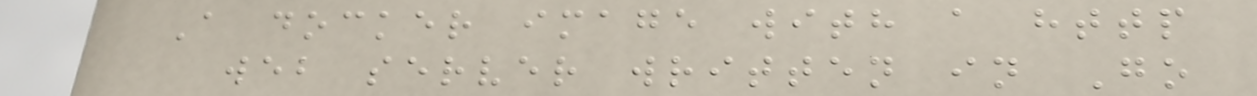A docker image with a http
web server written in Go
